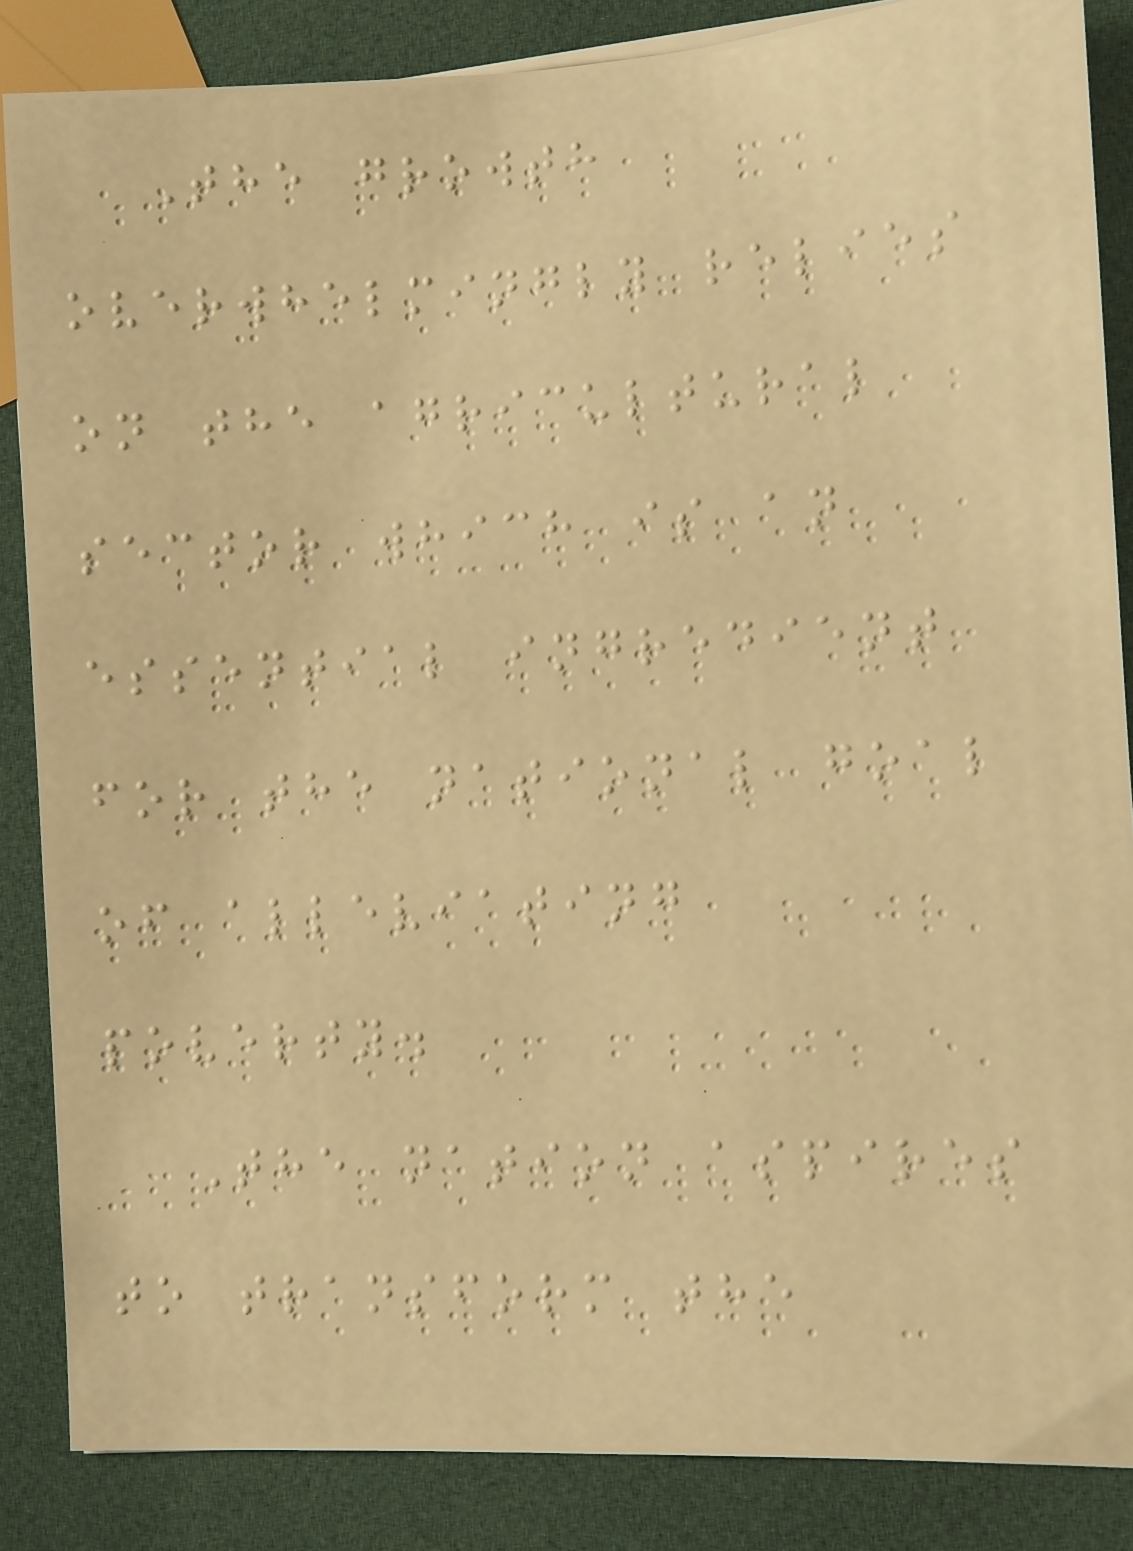The growth
overwhelmingly relies
on the agricultural
sector which is an
essential ingredient
for the national goal
of alleviating
poverty.
The nation aspires
to transform the
